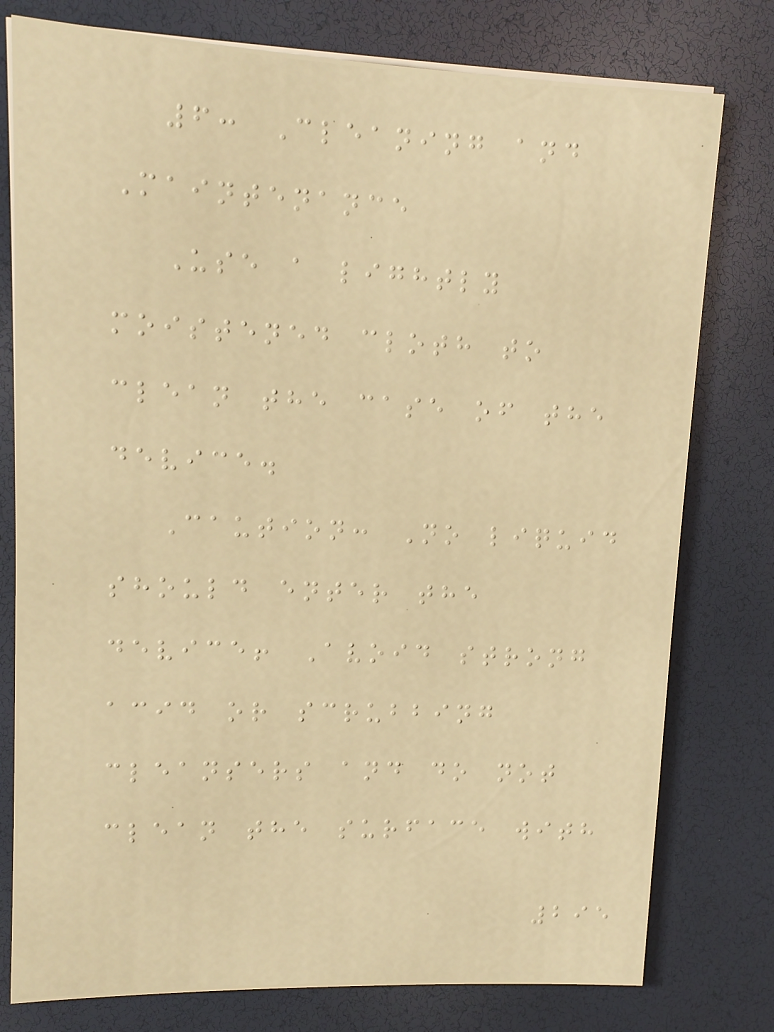6: Cleaning and
Maintenance
Use a lightly
moistened cloth to
clean the case of the
device.
Caution: No liquid
should enter the
device! Avoid strong
acid or scrubbing
cleansers and do not
clean the surface with
295
